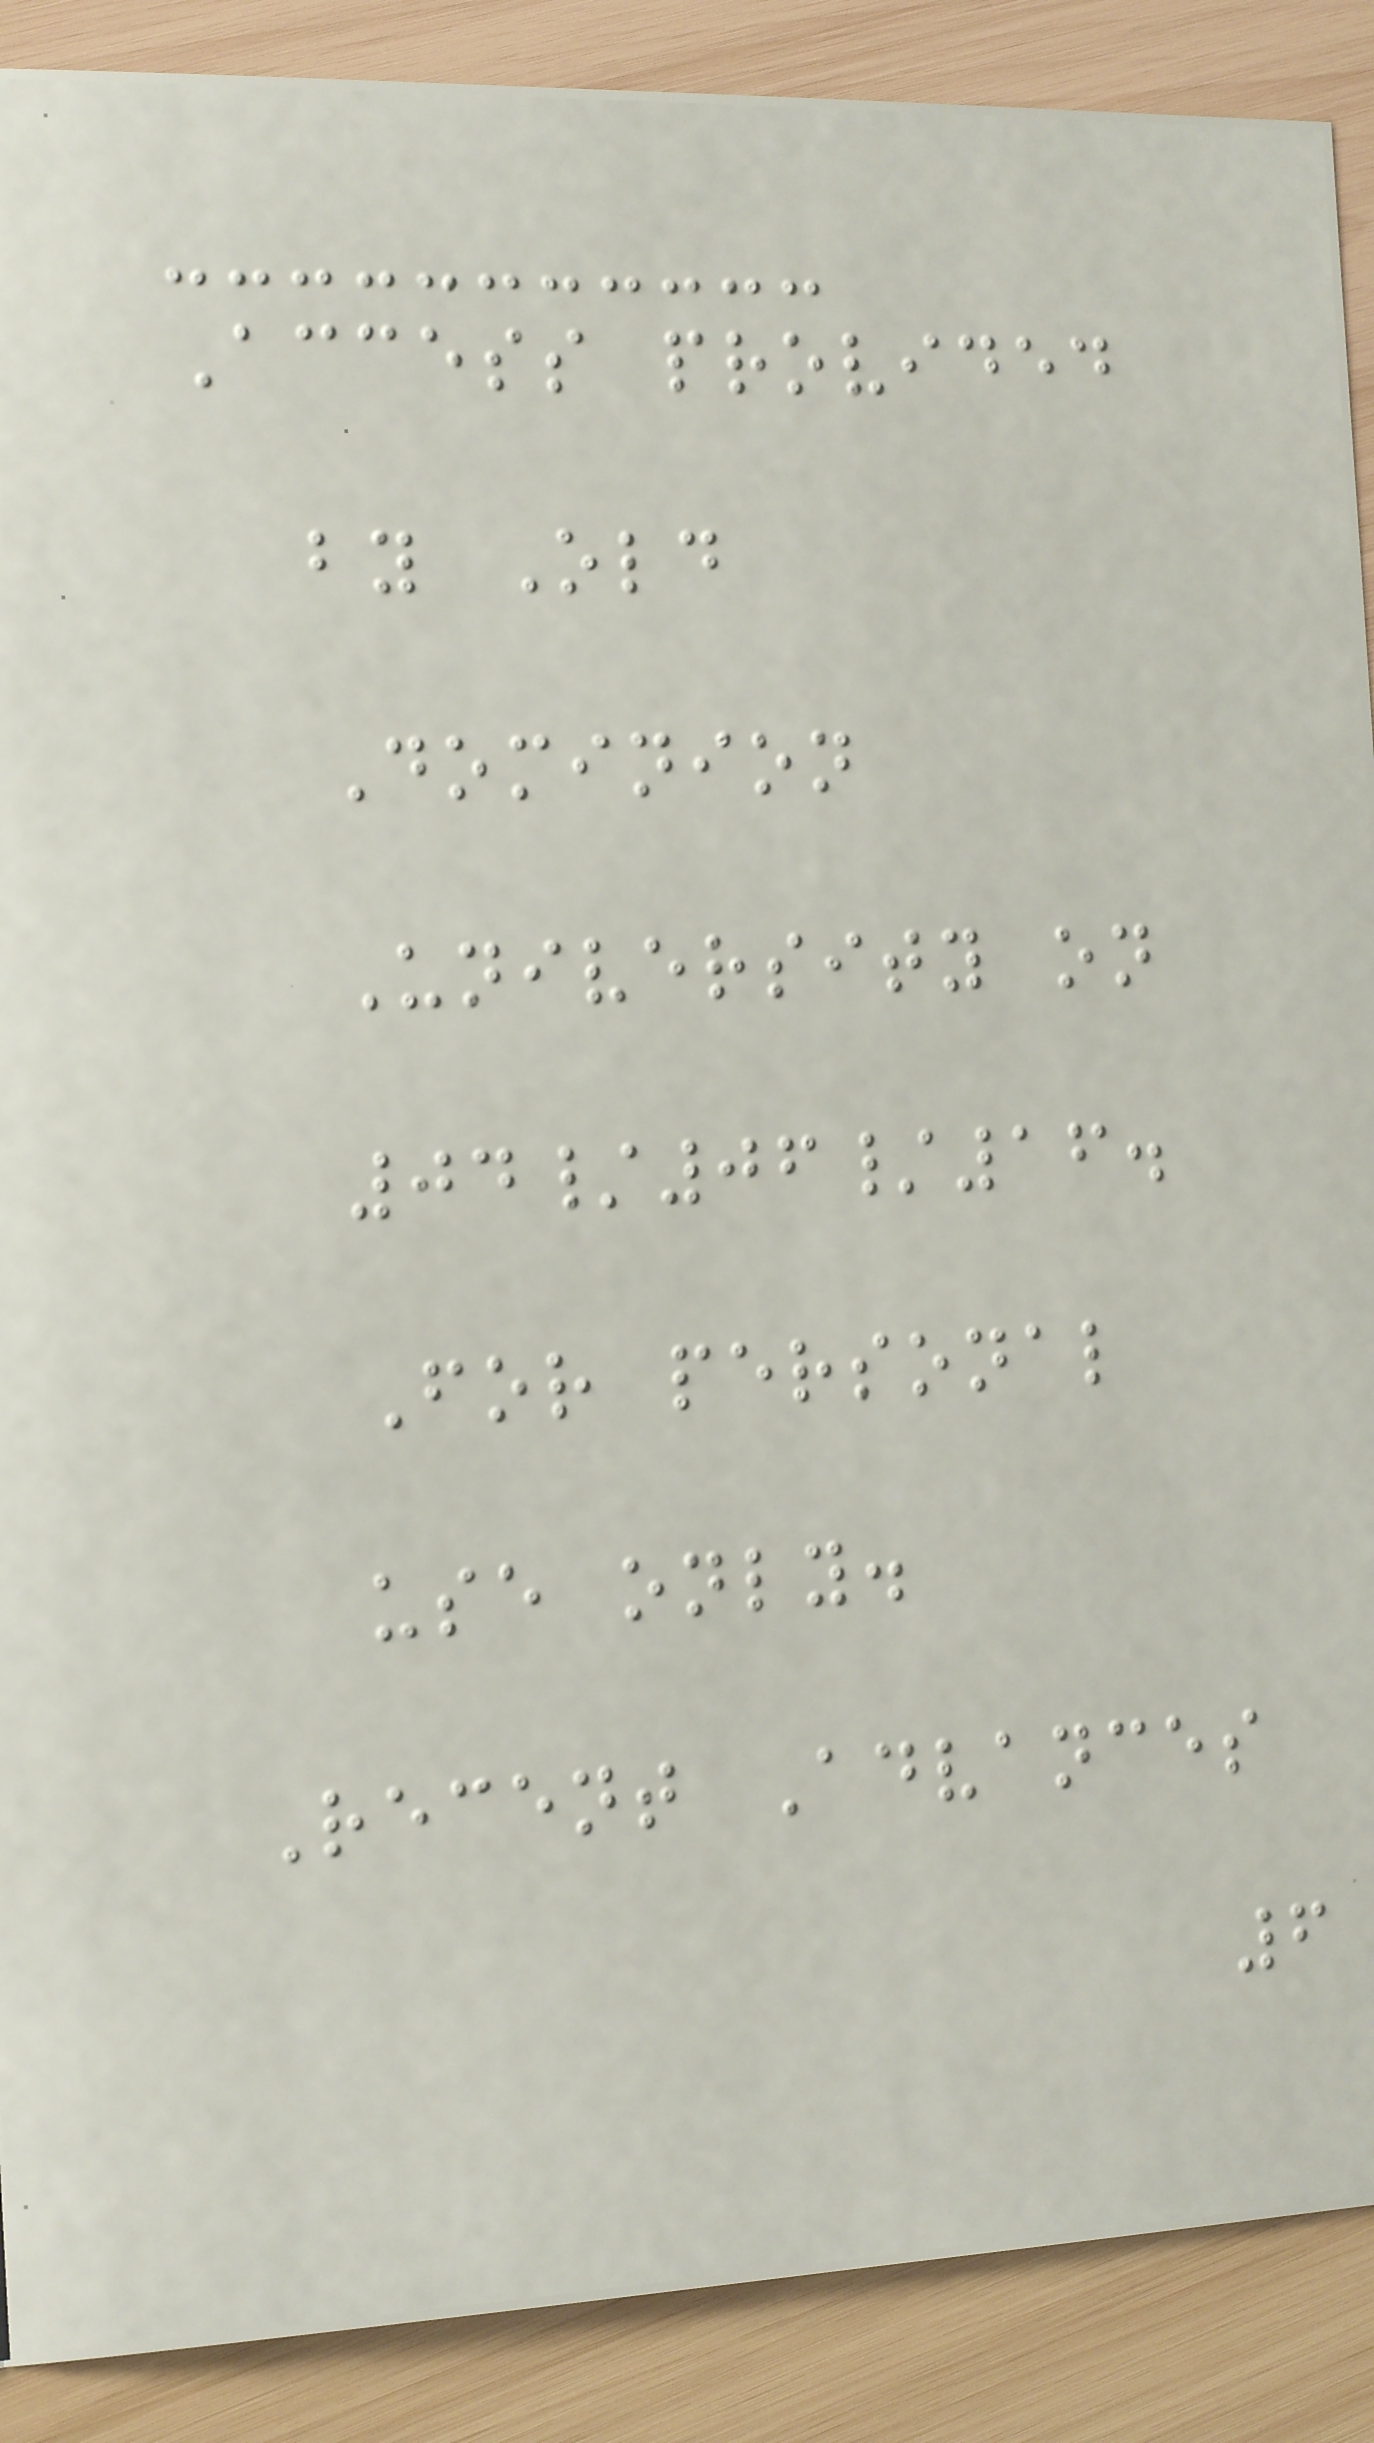Access provided
by Old
Dominion
University on
04/06/16.
For personal
use only.
Recent Advances
6
